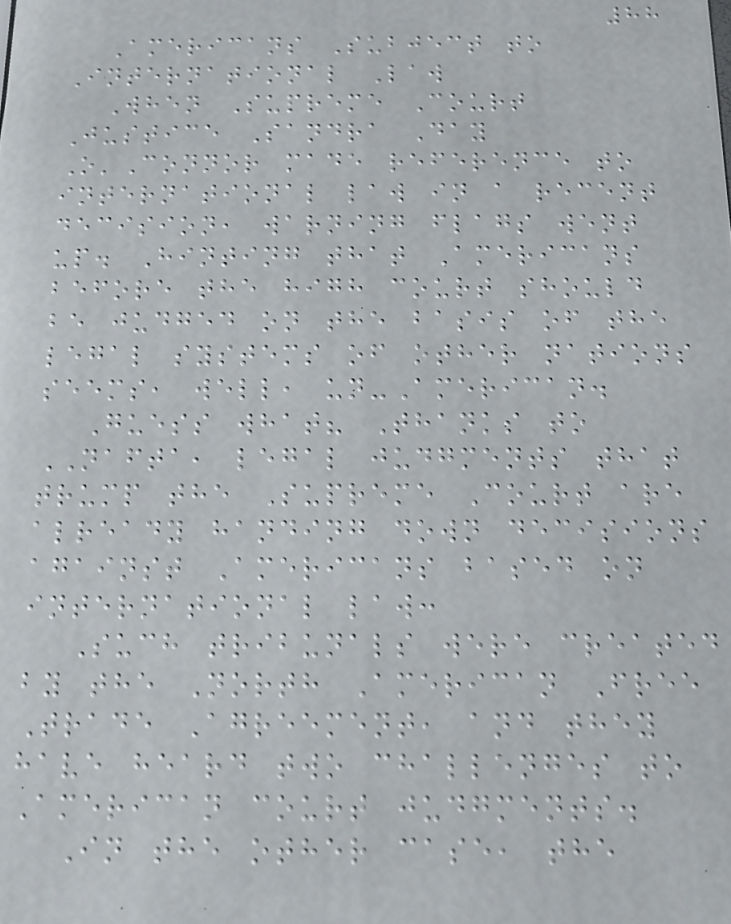88
Americans Subject to
International Law
When Supreme Court
Justice Sandra Day
O'Connor made reference to
international law in a recent
decision, warning flags went
up. Hinting that Americans
before the high court should
be judged on the basis of the
legal systems of other nations
seems, well, un-American.
Guess what? Thanks to
NAFTA, legal judgments that
trump the Supreme Court are
already handing down decisions
against Americans based on
international law:
Such tribunals were created
by the North American Free
Trade Agreement, and they
have heard two challenges to
American court judgments.
In the other case, the
